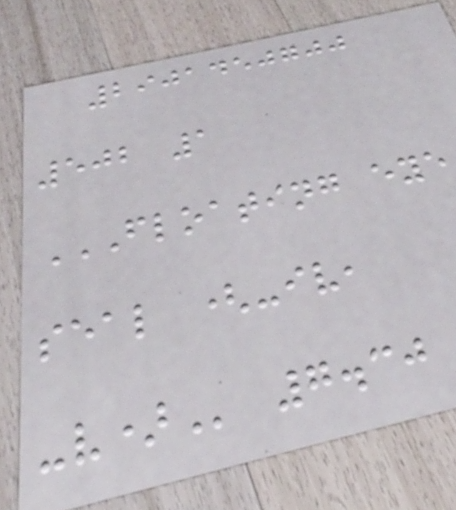2901450700
502 1
FLOATING EYE
SEAL (-IV,
-V) 7.30
